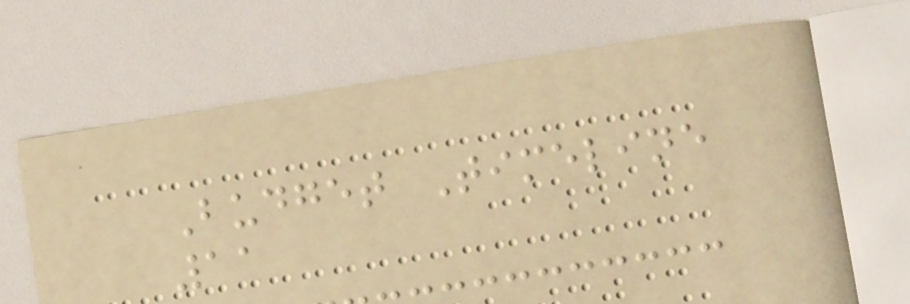Budget Timeline
11
